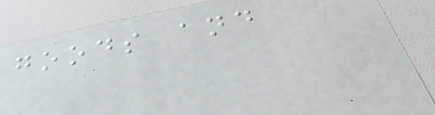goods and
